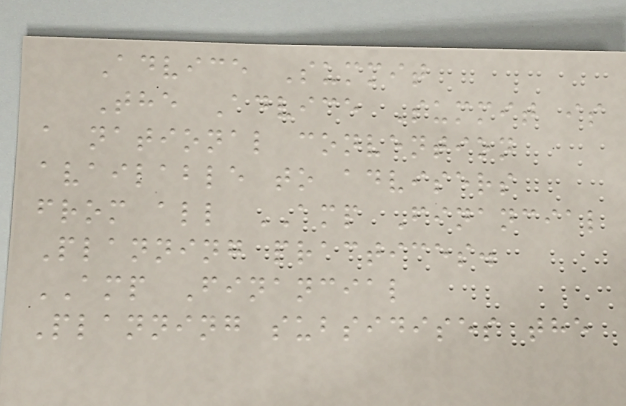Advice Summit
The Advice Summit is
a national convention
available to advisers
from all AMP Financial
Planning practices.
AMP Financial
Planning subsidises the
